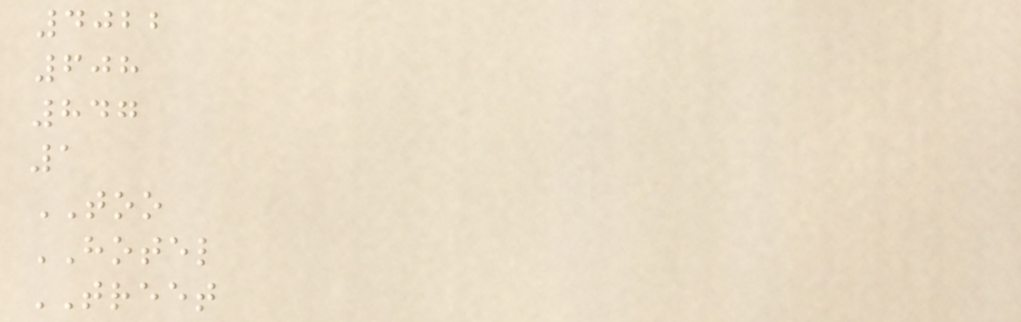4022
608
847
1
TOO
HOTEL
TREET
